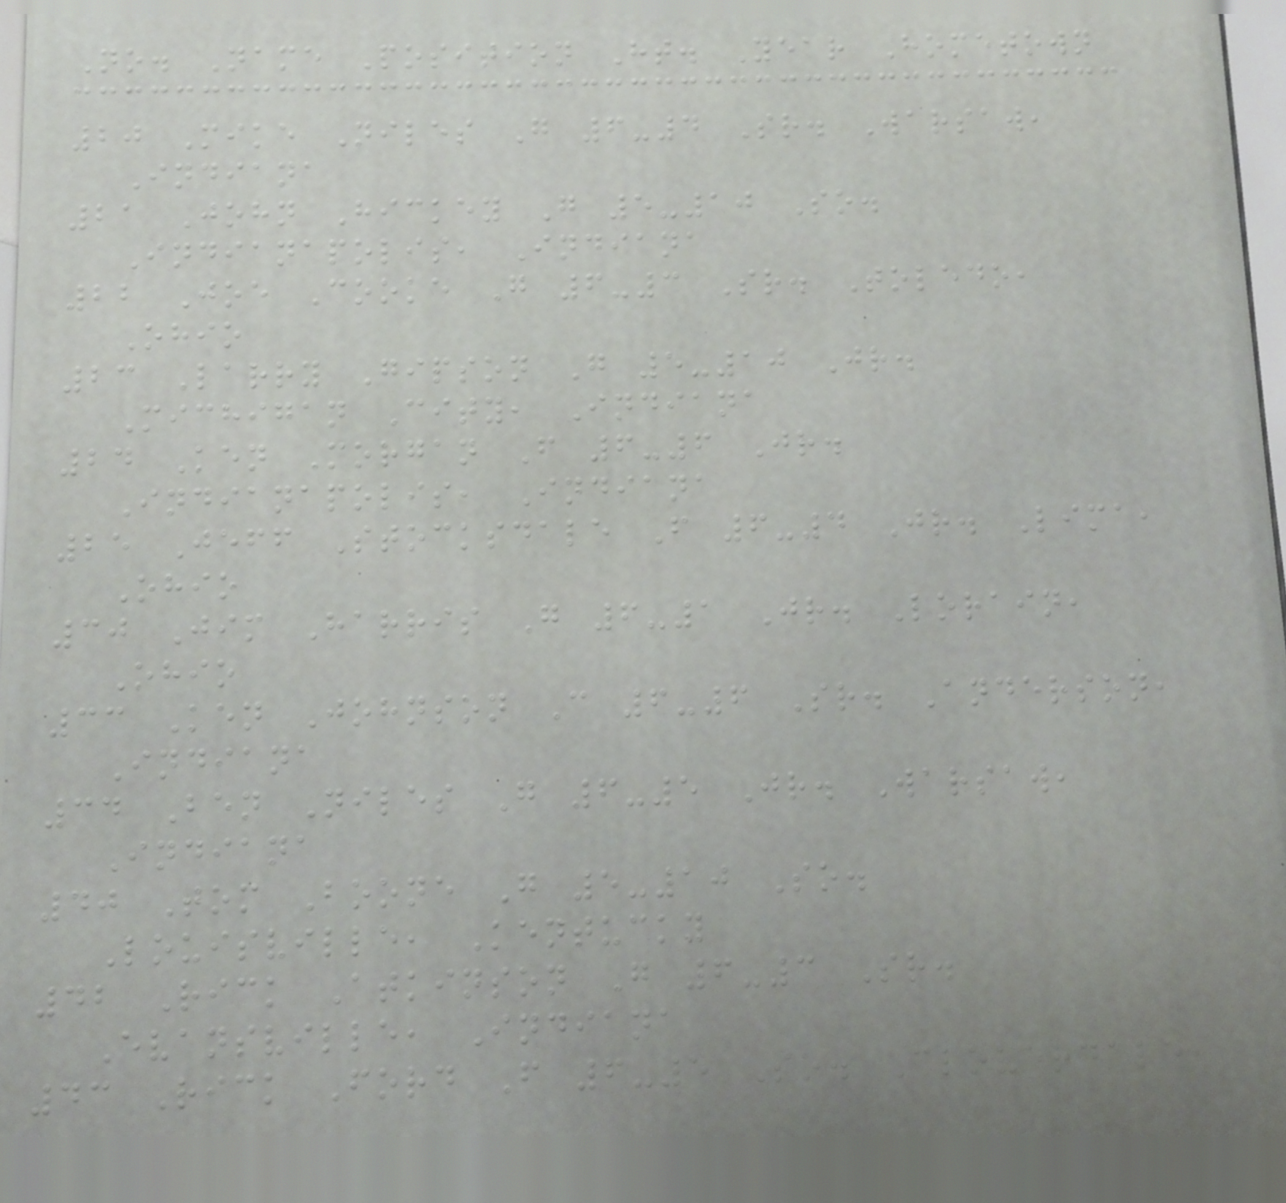No. Name Position Ht. Year Hometown
20 Mike Niles G 6-4 Sr. Warsaw,
Indiana
21 John Hickey G 5-10 So.
Indianapolis, Indiana
22 Joe Cooke G 6-3 Sr. Toledo,
Ohio
23 Larry Gipson G 5-10 Jr.
Michigan City, Indiana
24 Ken Morgan F 6-6 Jr.
Indianapolis, Indiana
25 Jeff Stocksdale F 6-4 Jr. Lima,
Ohio
30 Jim Harris G 6-1 Jr. Lorain,
Ohio
33 Ken Johnson C 6-6 Sr. Anderson,
Indiana
34 Ben Niles G 6-5 Jr. Warsaw,
Indiana
40 Tom Boone G 5-10 So.
Louisville, Kentucky
42 Rick Atkinson G 6-3 Sr.
Evansville, Indiana
43 Rick Ford F 6-5 So. Cloverdale,
